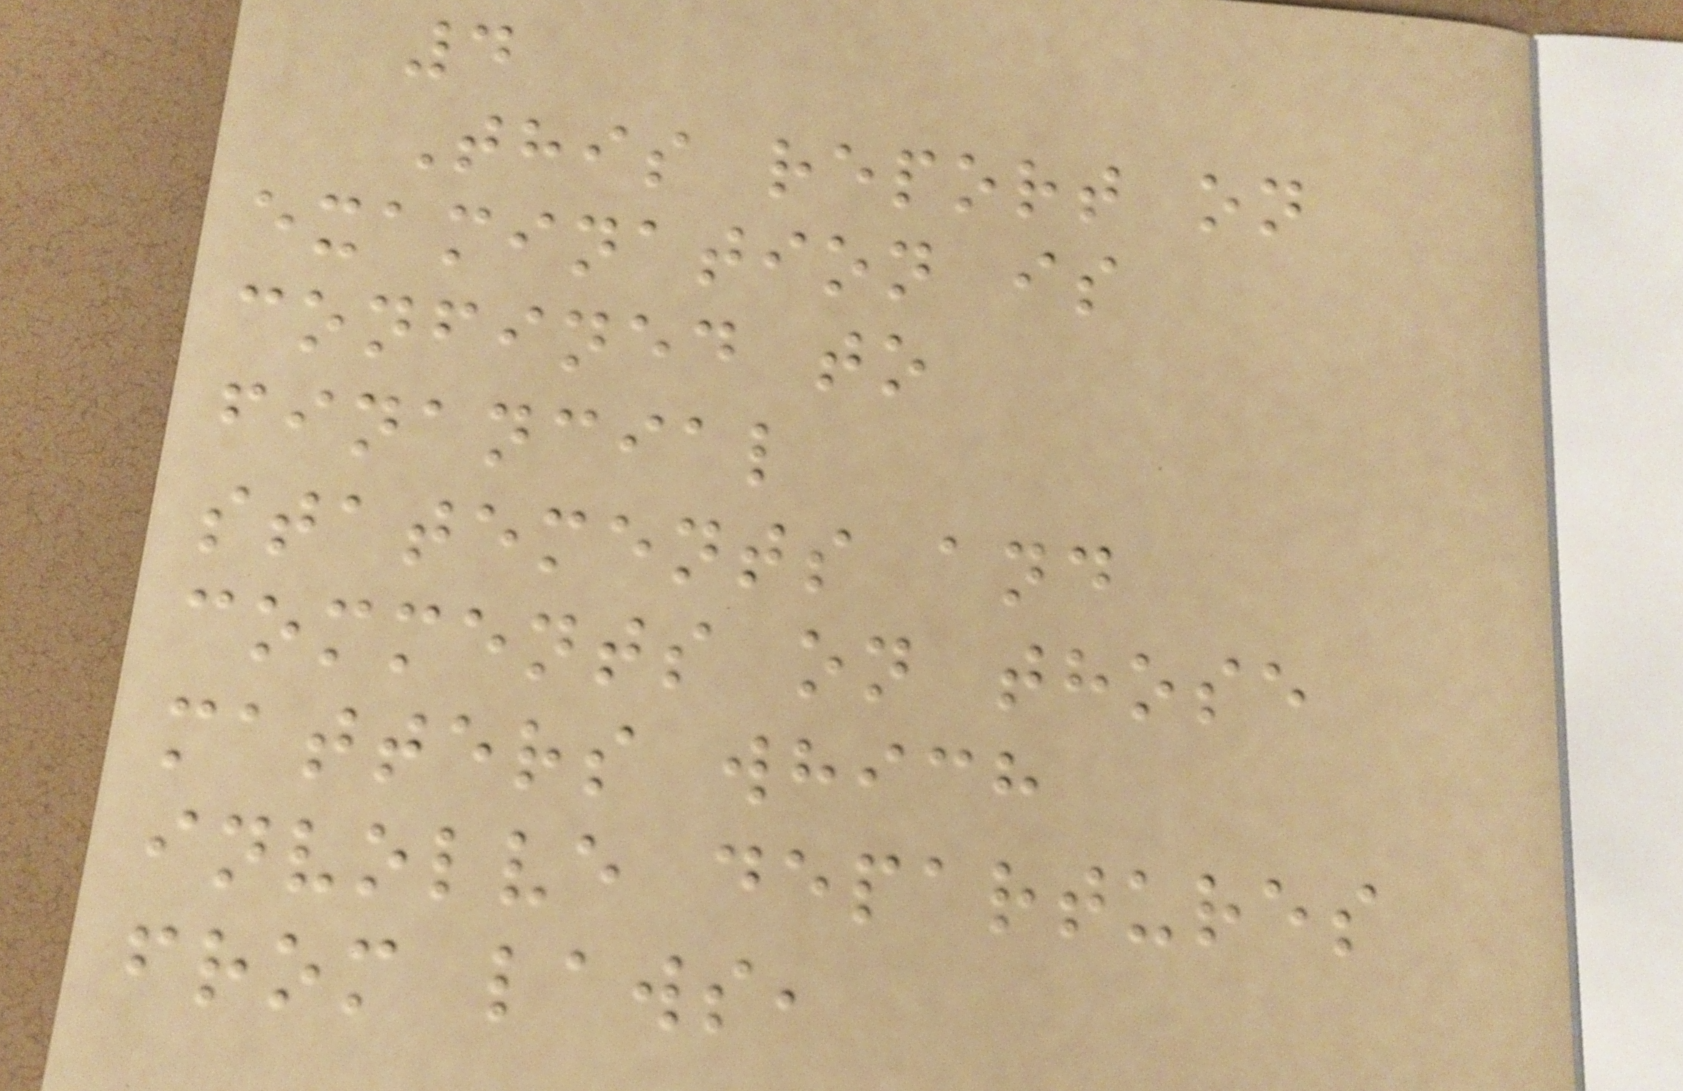4
This report on
examination is
confined to
financial
statements and
comments on those
matters which
involve departures
from laws,
